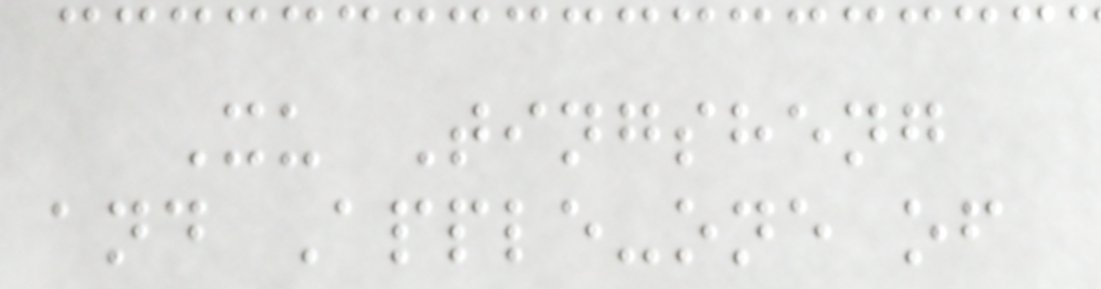Xu Tingsheng
and Apple-one of
